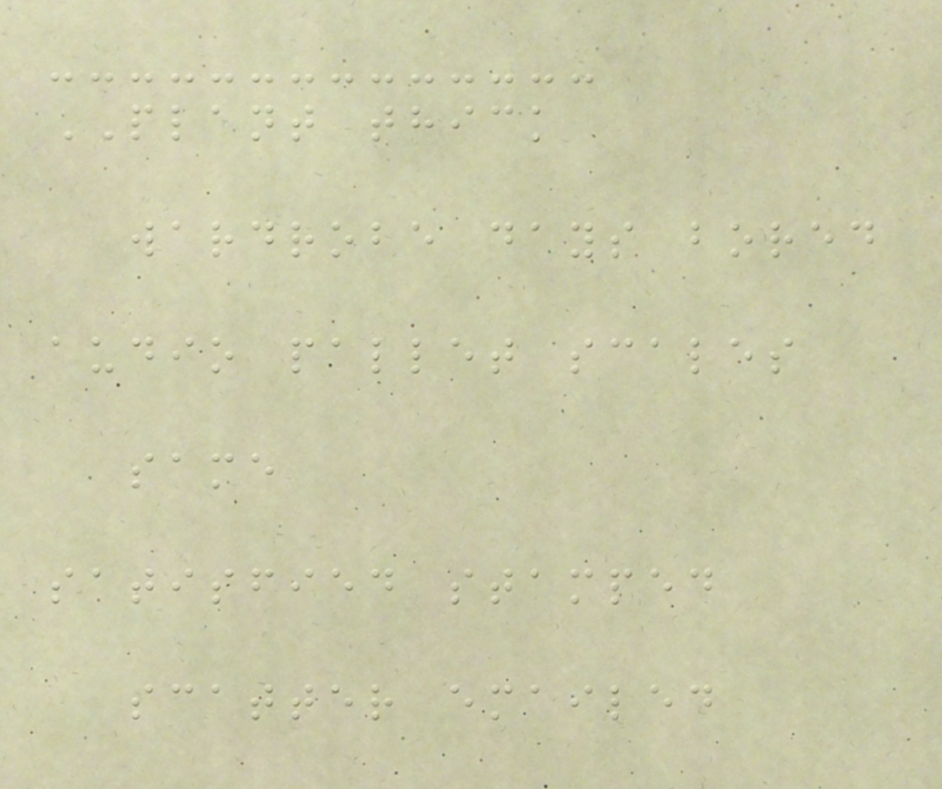PLANT thick
wardrobe days bored
audio pallet scales
same
satisfied stamped
scatter emailed
